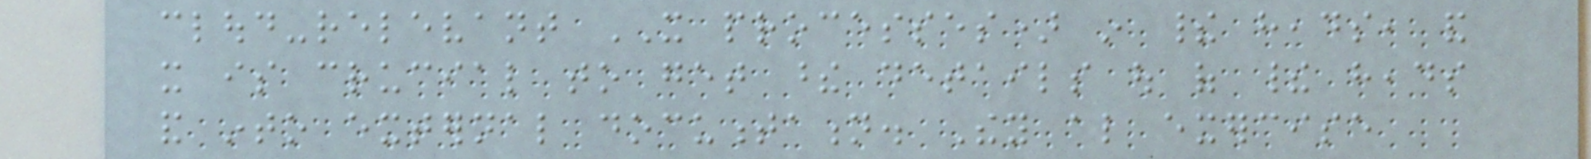cloud-relevant IT processes) in their heads, and
it is crucial to get these details out of their heads
and into external documentation. They also exercise
